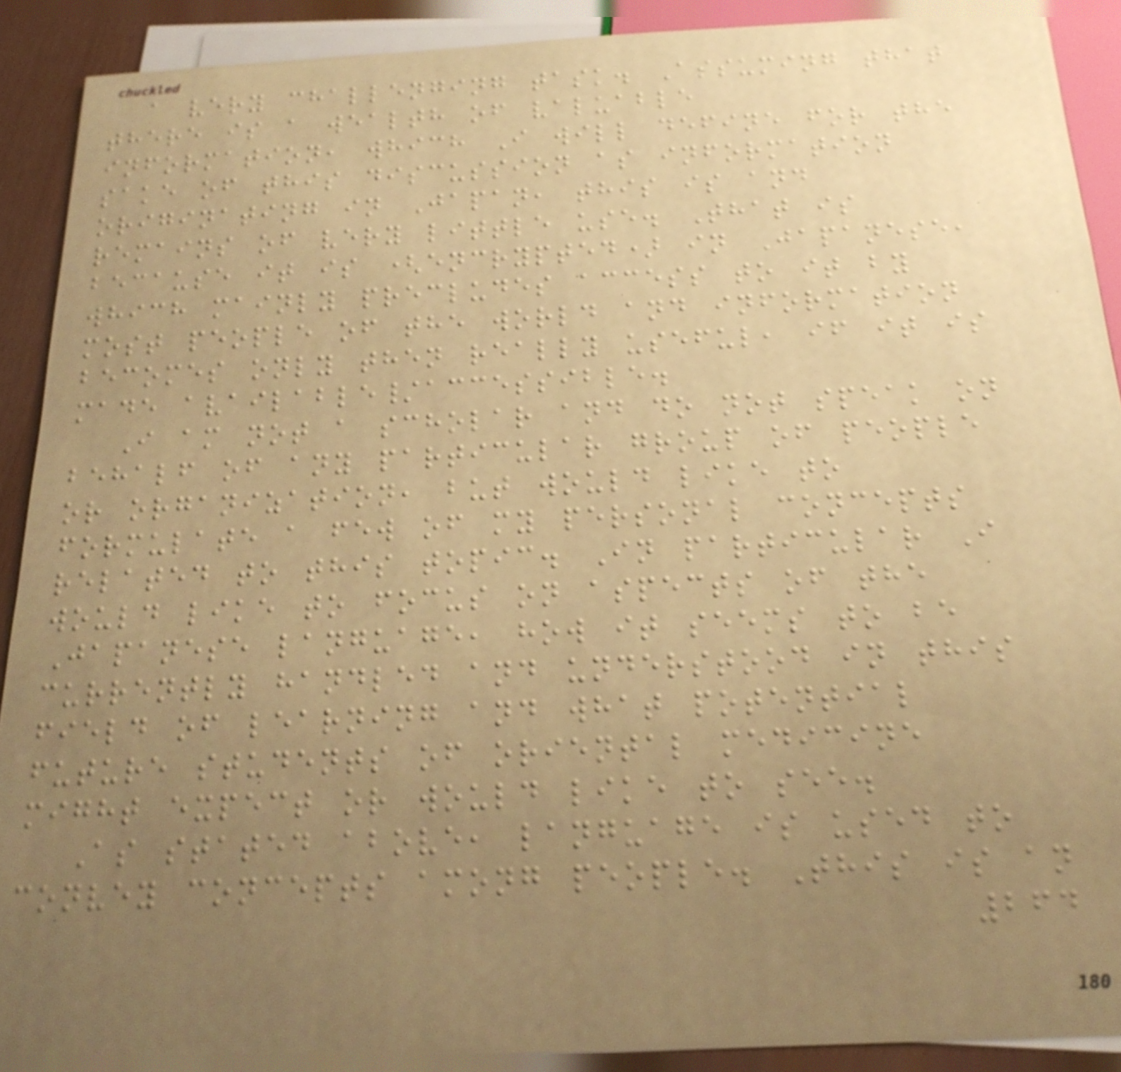a very challenging task. Assuming that
there is a wealth of valuable
information, which I will define for the
sake of this discussion as information
originating in Japan, this is and
remains of very little use. That is
because it is (encrypted) in Japanese,
which mainly precludes access to it by
most people of the world and information
becomes only then really useful, if it is
made available/accessible.
I am not a scholar and do not speak on
behalf of any particular group of people
or organization, but would like to
formulate a few of my personal concepts
related to this topic. In particular I
would like to focus on aspects of the
Japanese language, how it seems to be
currently handled and understood in this
field of learning and what potential
future students of oriental medicine
might expect or would like to see.
As stated above, language is used to
convey concepts among people. This is an
264
